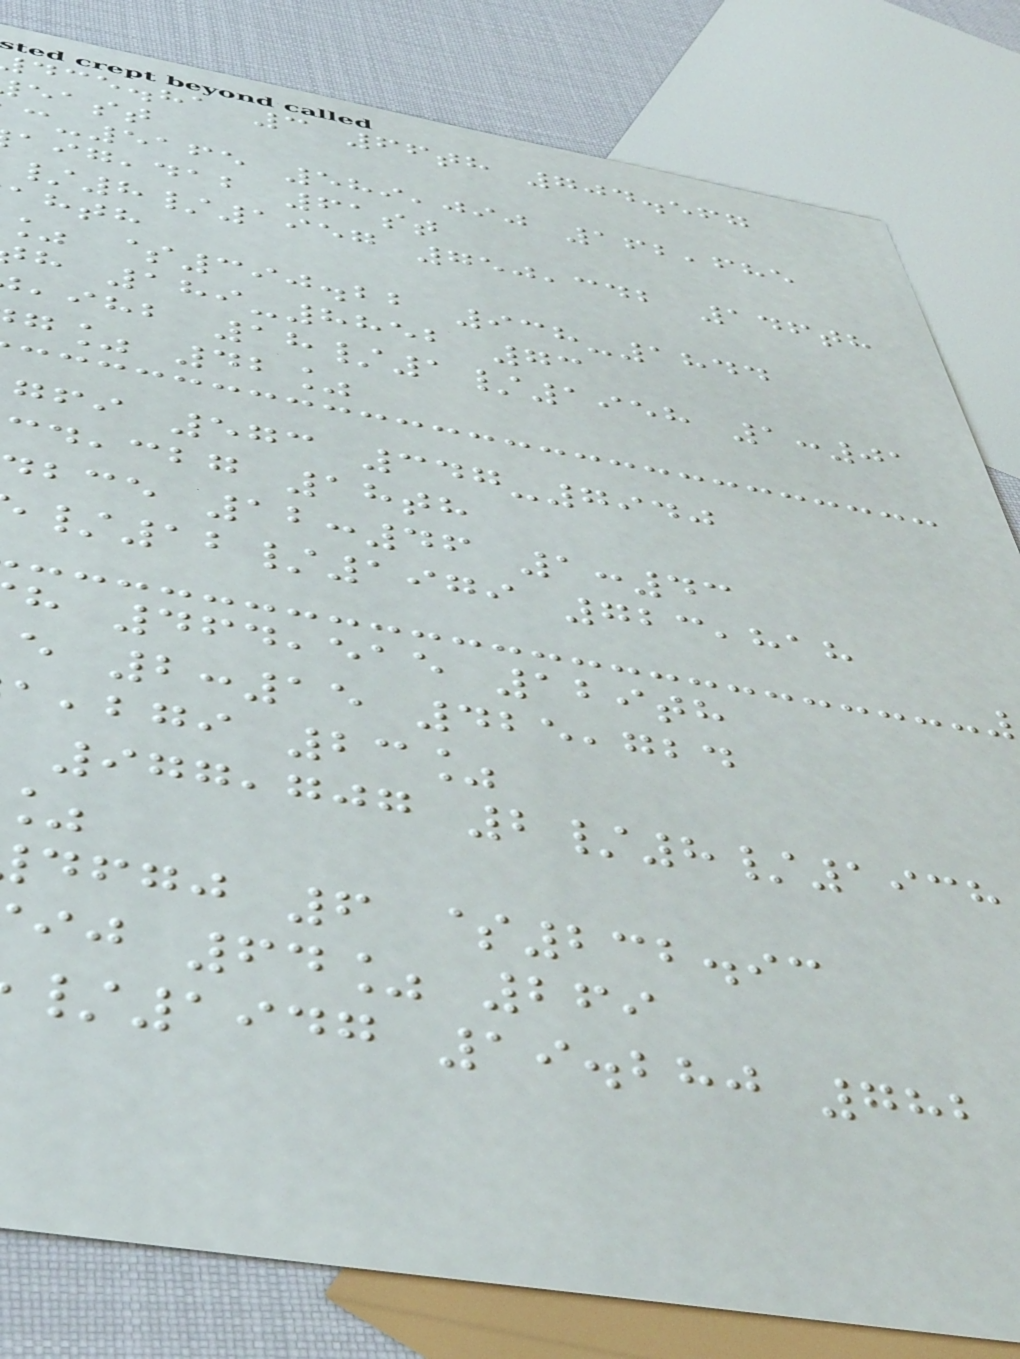dce.ha 3 66th 704.567
east
-5165 589,090 162,685
,dab 61st
/8/1957 750,342 146th
ahth
% $390.22 938-1844
h 189-8852 73
,ihb 18/1/1958 1:01
g% 42%
gfi 573 347-7940
,cbg 18th
bce 12:46 1:43
/12/1979 723,818
h 464,515 129th
e 2:15 425,724
,bgi 23%
977,707 2/8/1938
dfgj 6 $232.93
ij 64% 269
/1947 19.280 782
